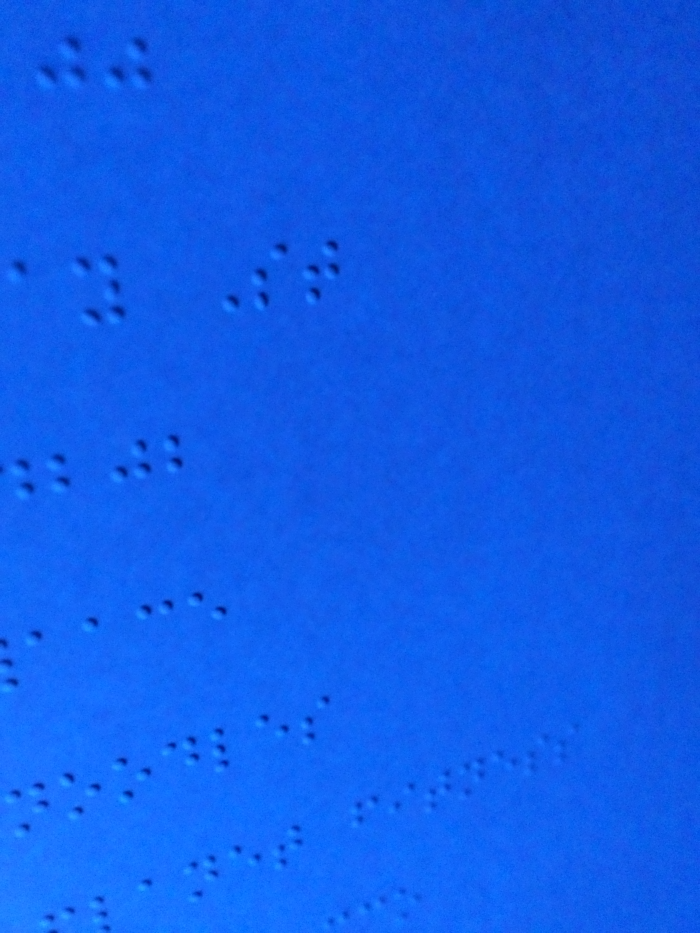ay St
aace
noodles
anet fitness
